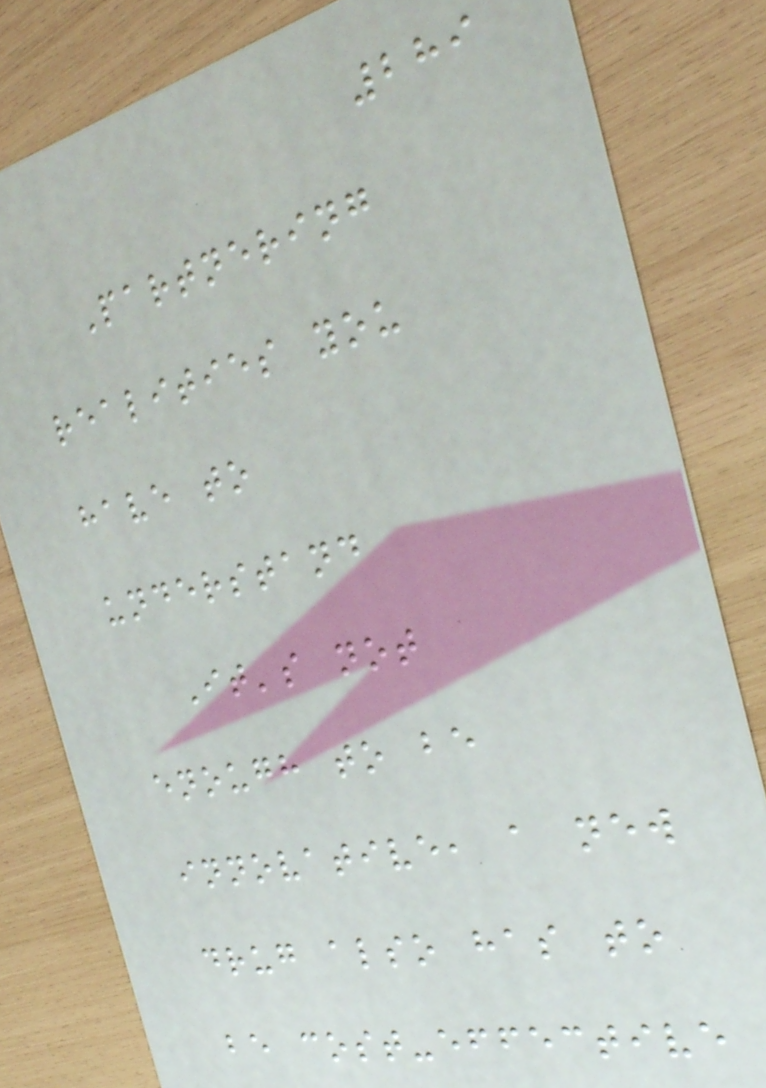289
Partnering
realities you
have to
understand
It's not
enough to be
innovative, a new
drug also has to
be cost-effective
